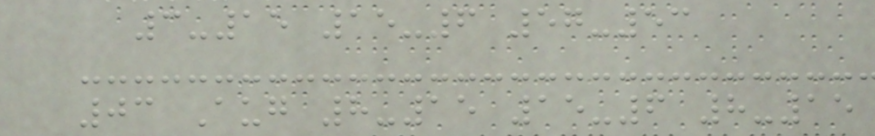3-15 15-6 57-53
03 Aug 8-15 15-6 8-15
